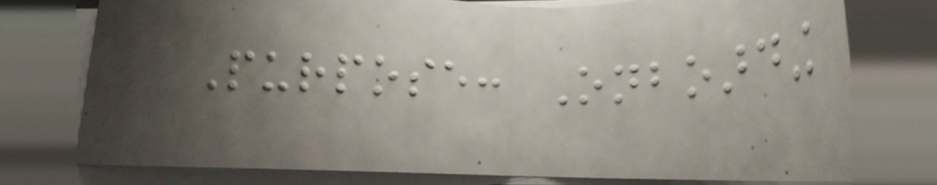Purpose: Onboarding
